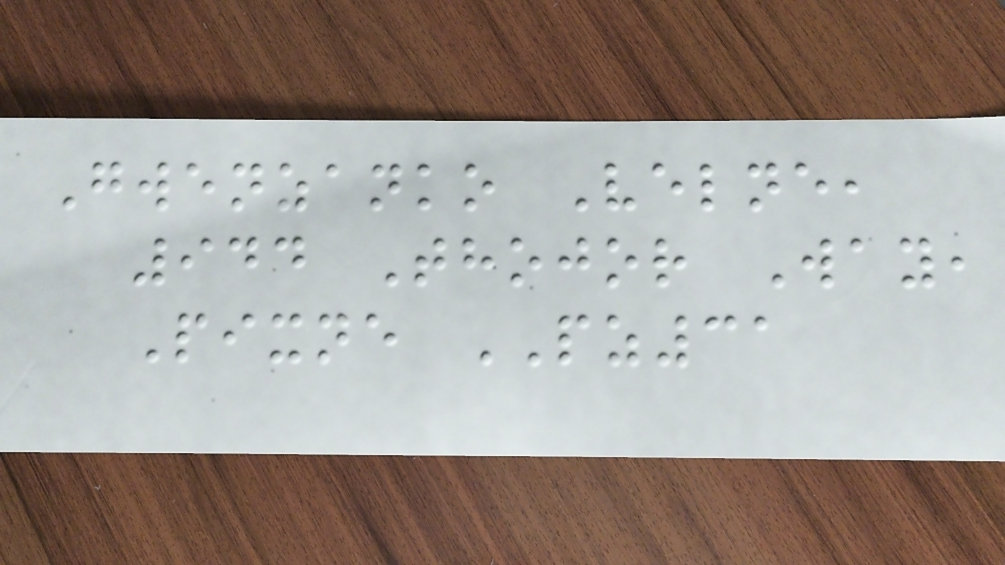Gwenzanko Velne,
944 Thojor Way,
Pixne PZ31
